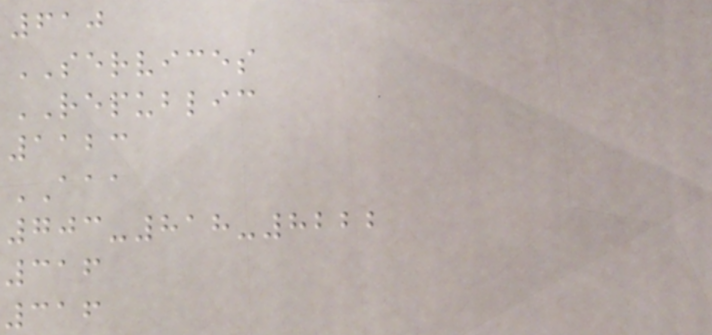610
SERVICES
REPUBLIC
1123
AAA
703-818-8222
316
316
